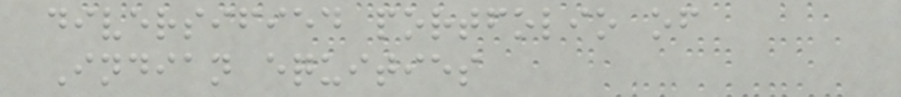diversified portfolio of
Indian equities
